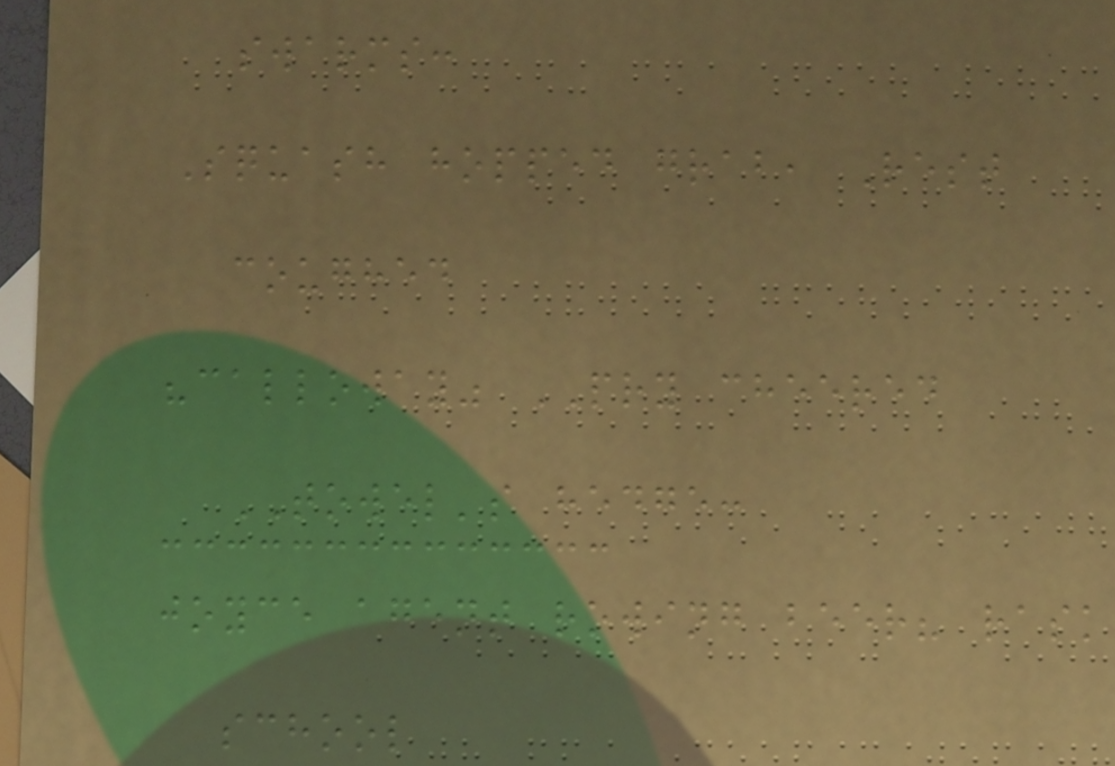swarms:
Squash hopped grab, Rest
coughed
"calloway" PRY cheered
TOWEL's hedge:
joyce agent rowing beer? rask
school
